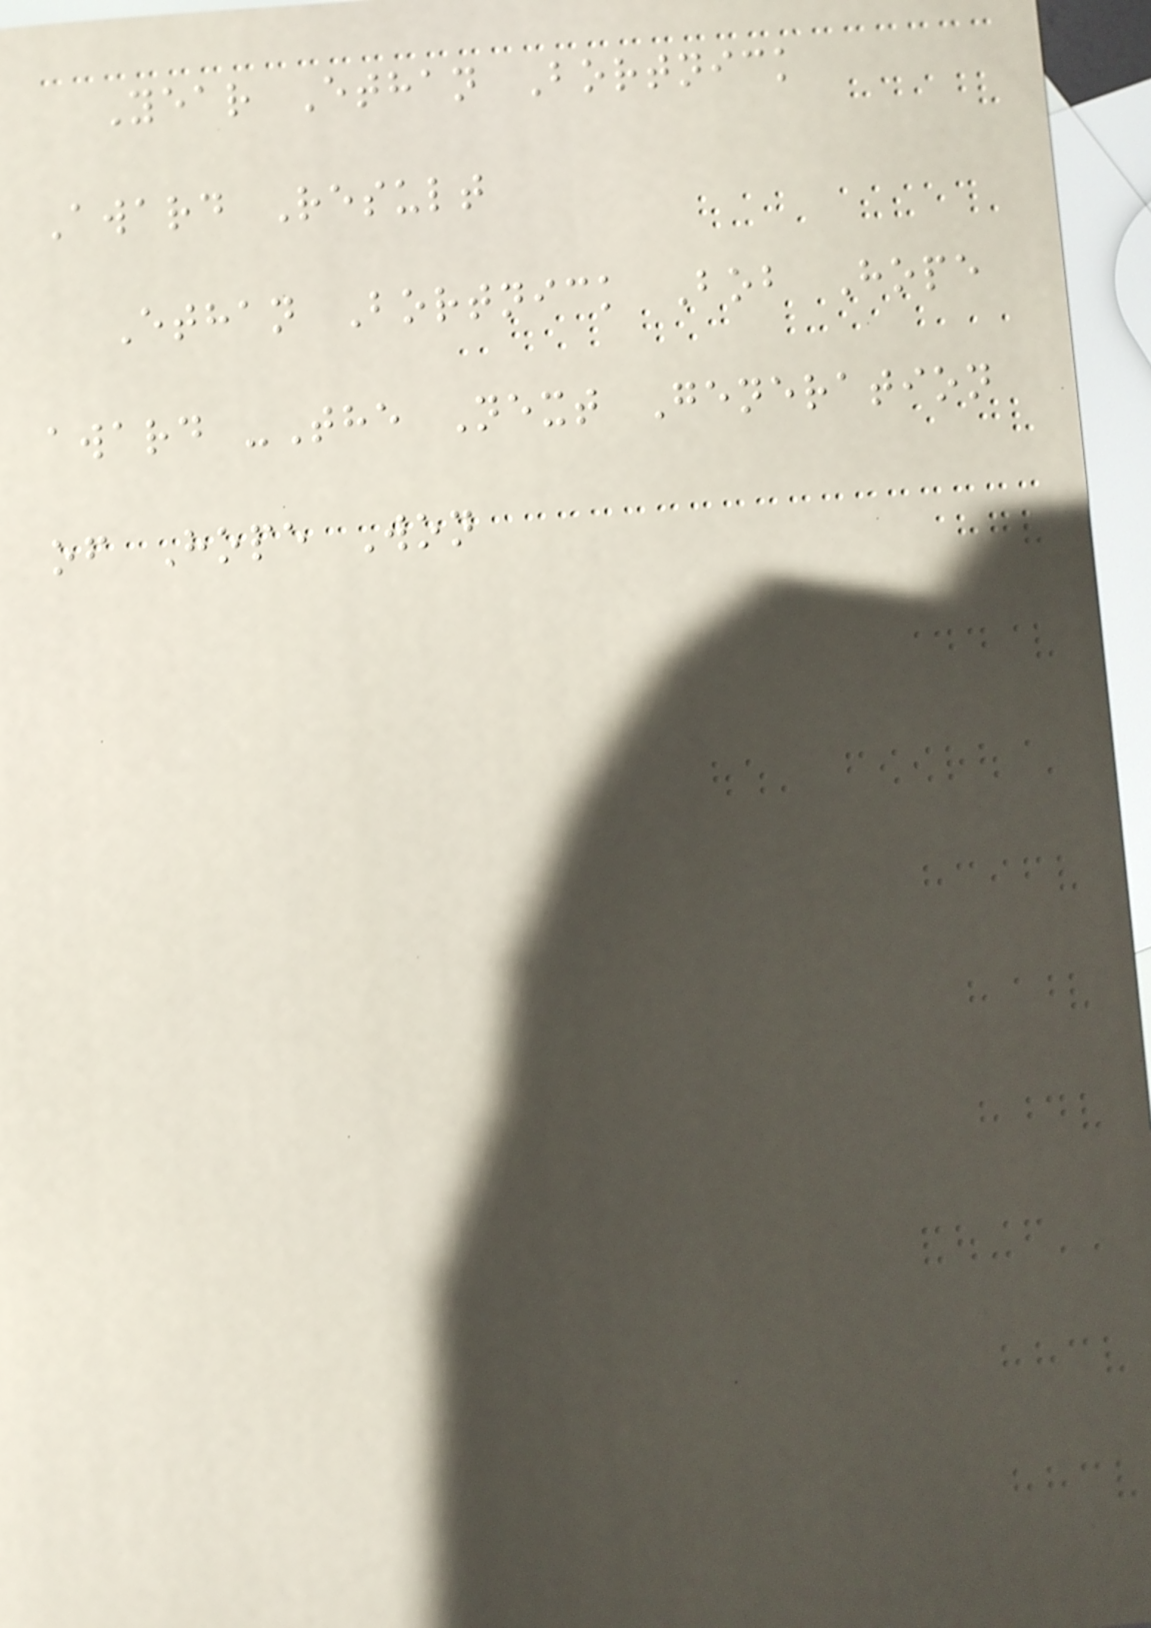Year Ethan Bortnick
Award Result
Ethan Bortnick Bob Hope
award -The Next Generation
of Hope Won
